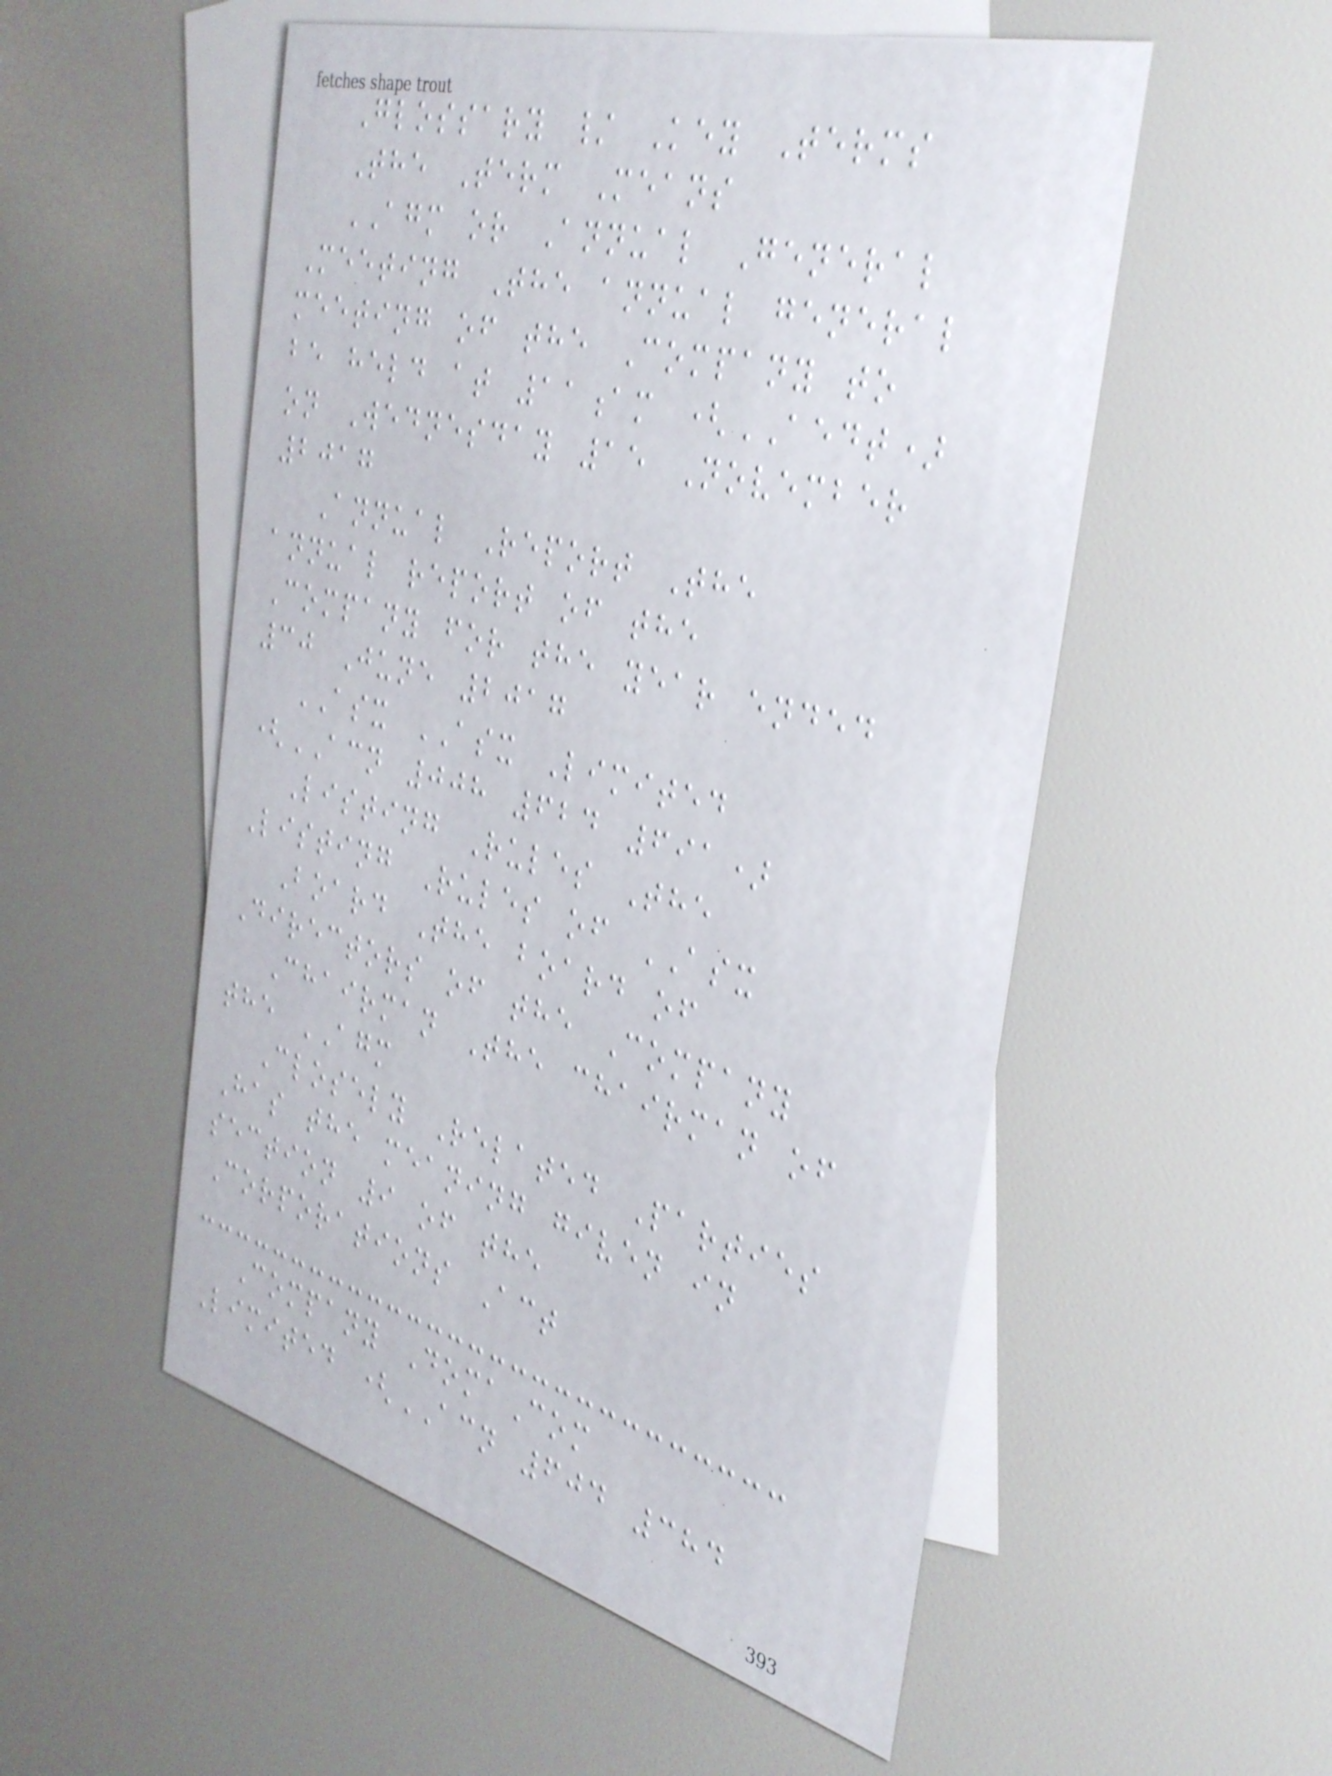Glossary / Key Terms
The Term Means
AGM or Annual General
Meeting The annual general
meeting of the Company to
be held at 11am (AEDT)
on Wednesday 15 November
2017
Annual Report The
annual report of the
Company for the year ended
30 June 2017
ASX ASX Limited
(ACN 008 624 691)
Listing Rules The
Listing Rules of ASX
Board The board of
Directors of the Company
Chairman The chairman of
the AGM
Closely Related Parties
Has the meaning given in
section 9 of the
Corporations Act
Company DomaCom
Limited (ACN 604 384
